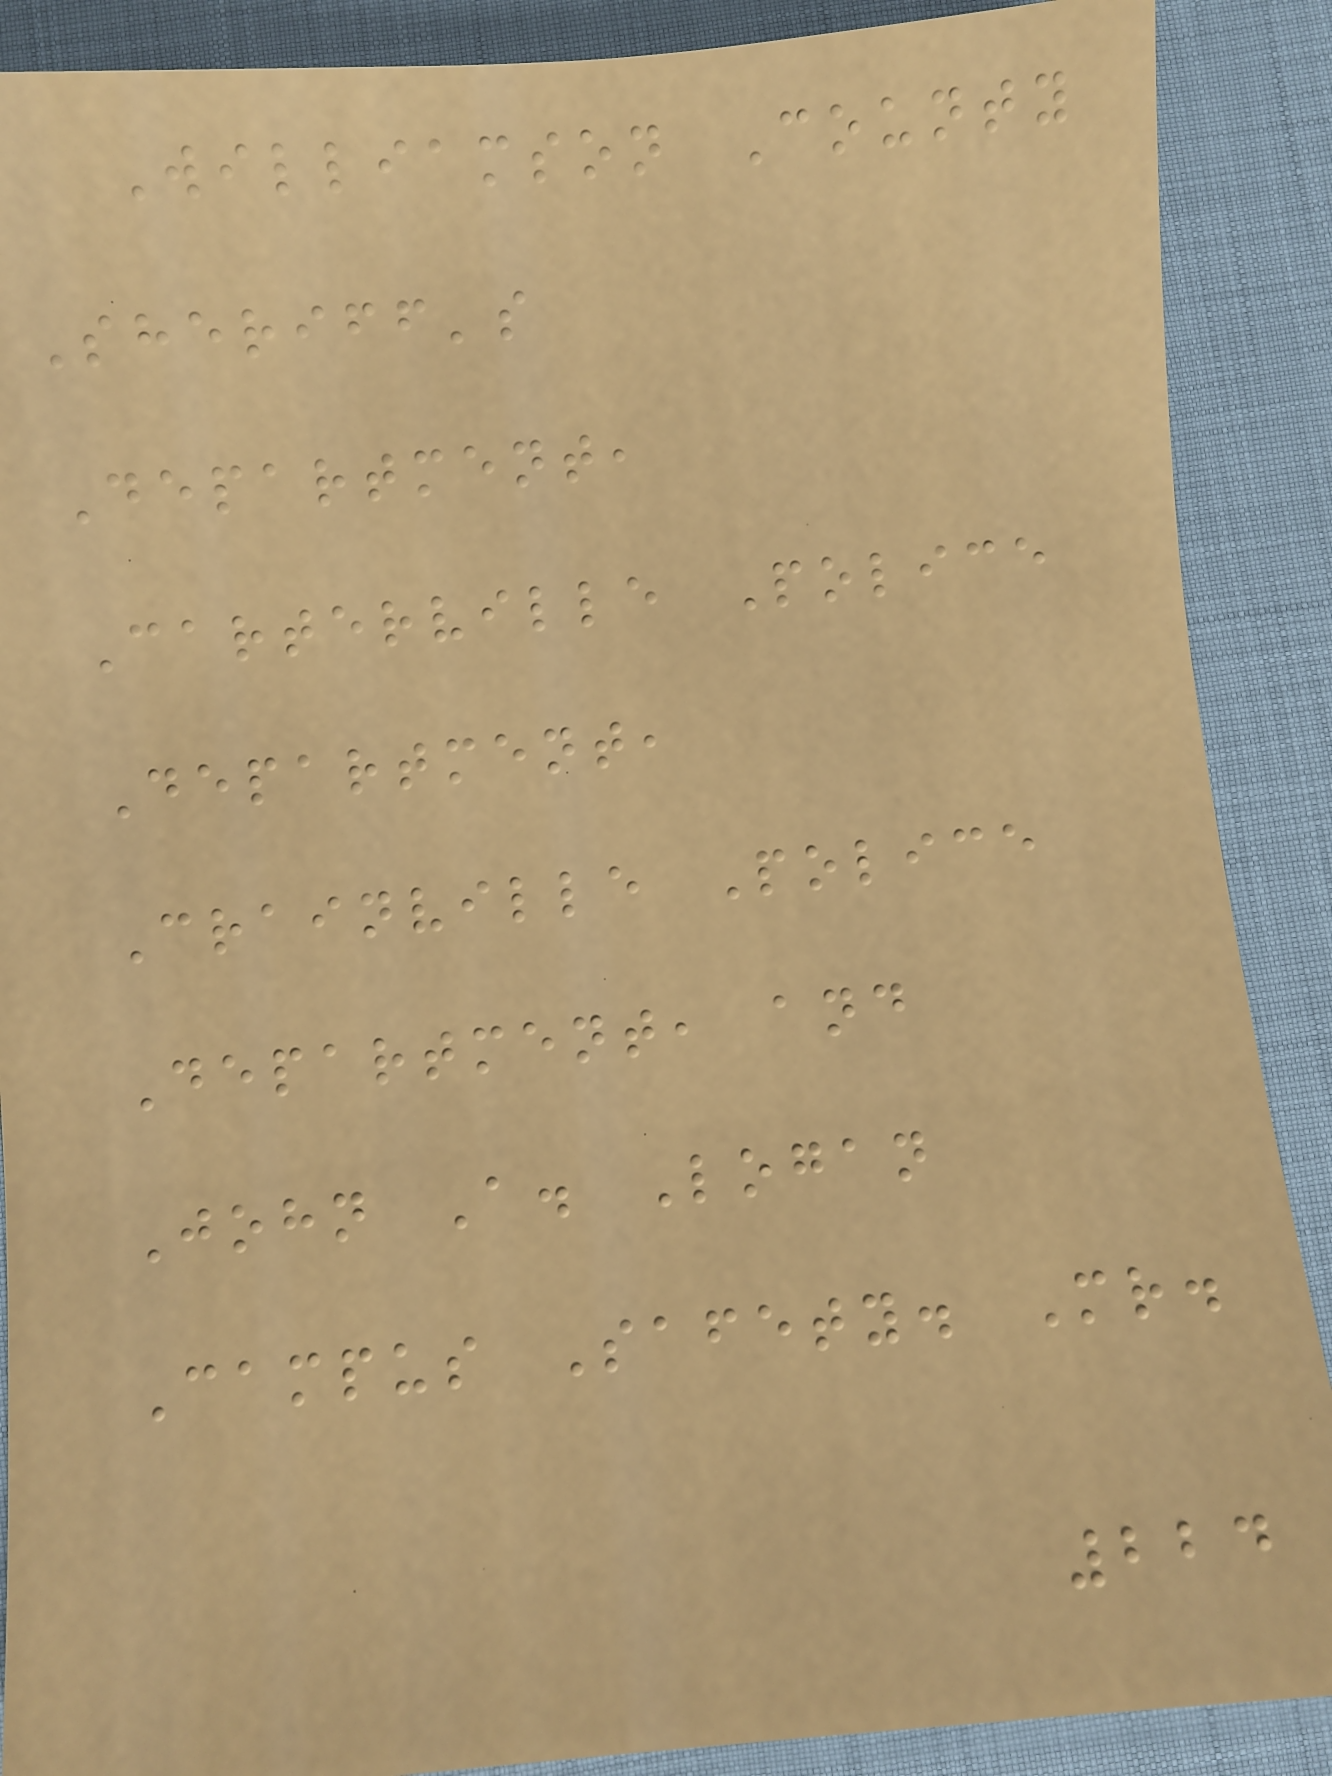Williamson County
Sheriff's
Department,
Carterville Police
Department,
Crainville Police
Department, and
John A. Logan
Campus Safety. Mr.
224
